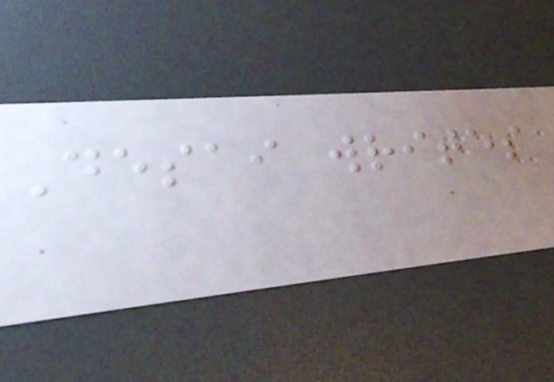Desai writes
